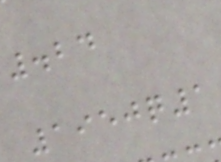.24
1950q1
